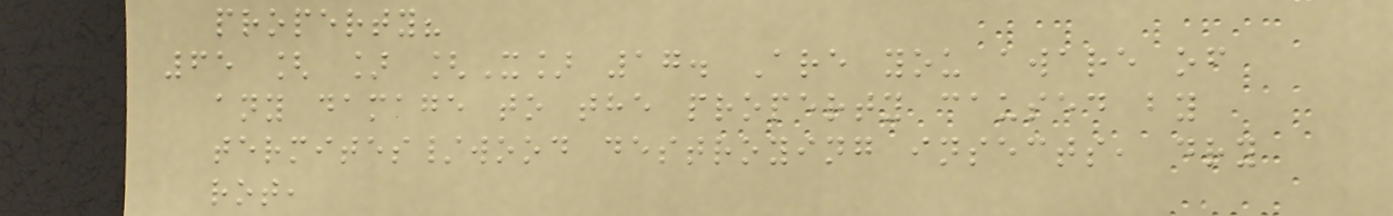property?
65 [ ] [X] 17. Are you aware of
any damage to the property caused by
termites/wood destroying insects, dry
rot,
